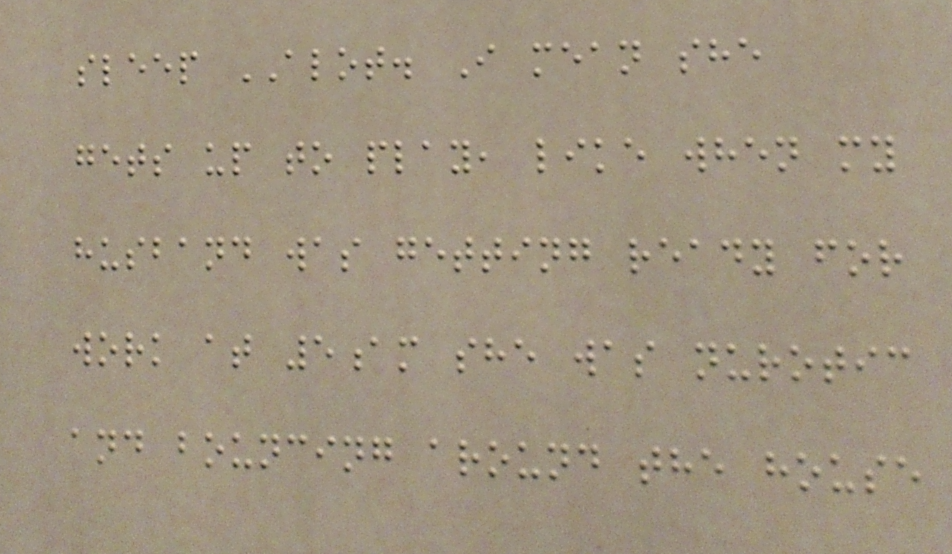sleep ALOT. I mean she
gets up to play, like when my
husband was getting ready for
work at 5am she was nurotic
and bouncing around the house
